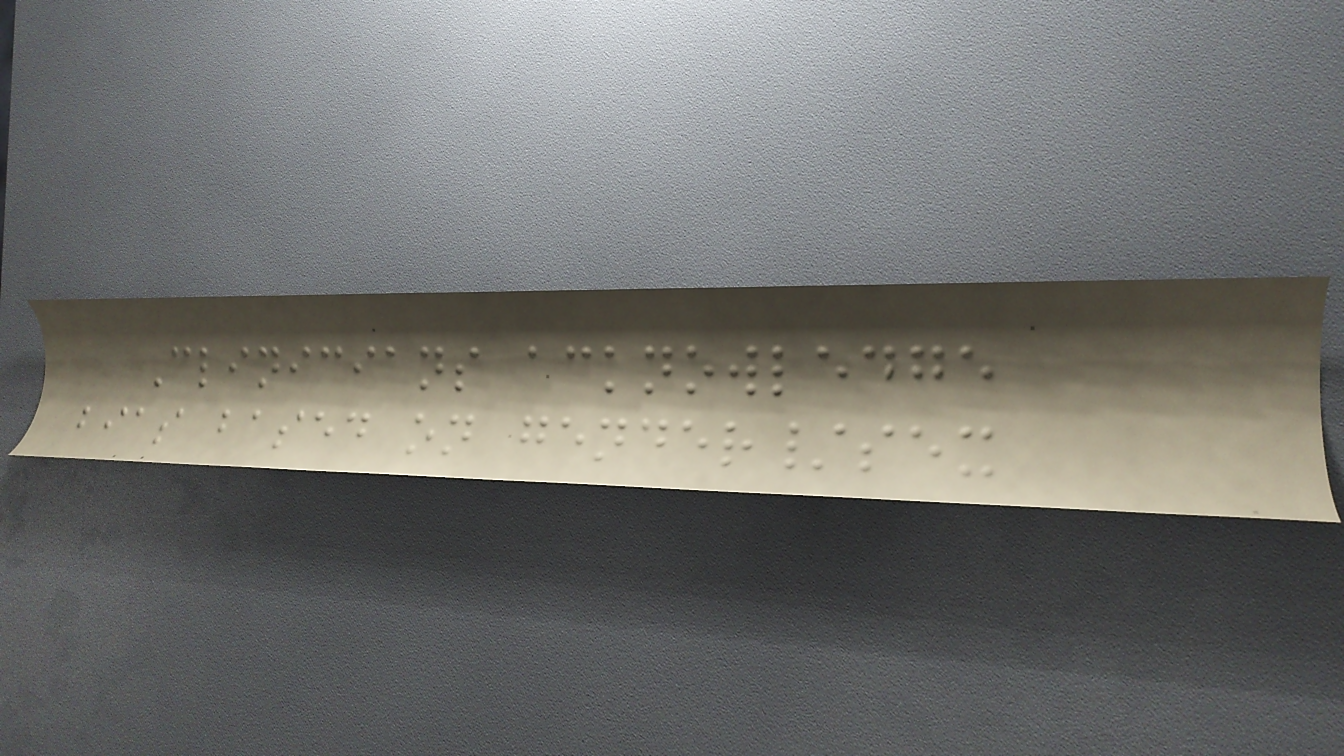Clinicians acknowledge
bias based on gender/sex
